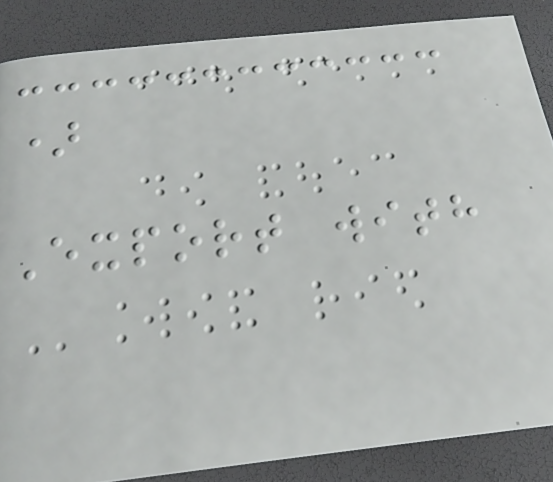)
Export with
